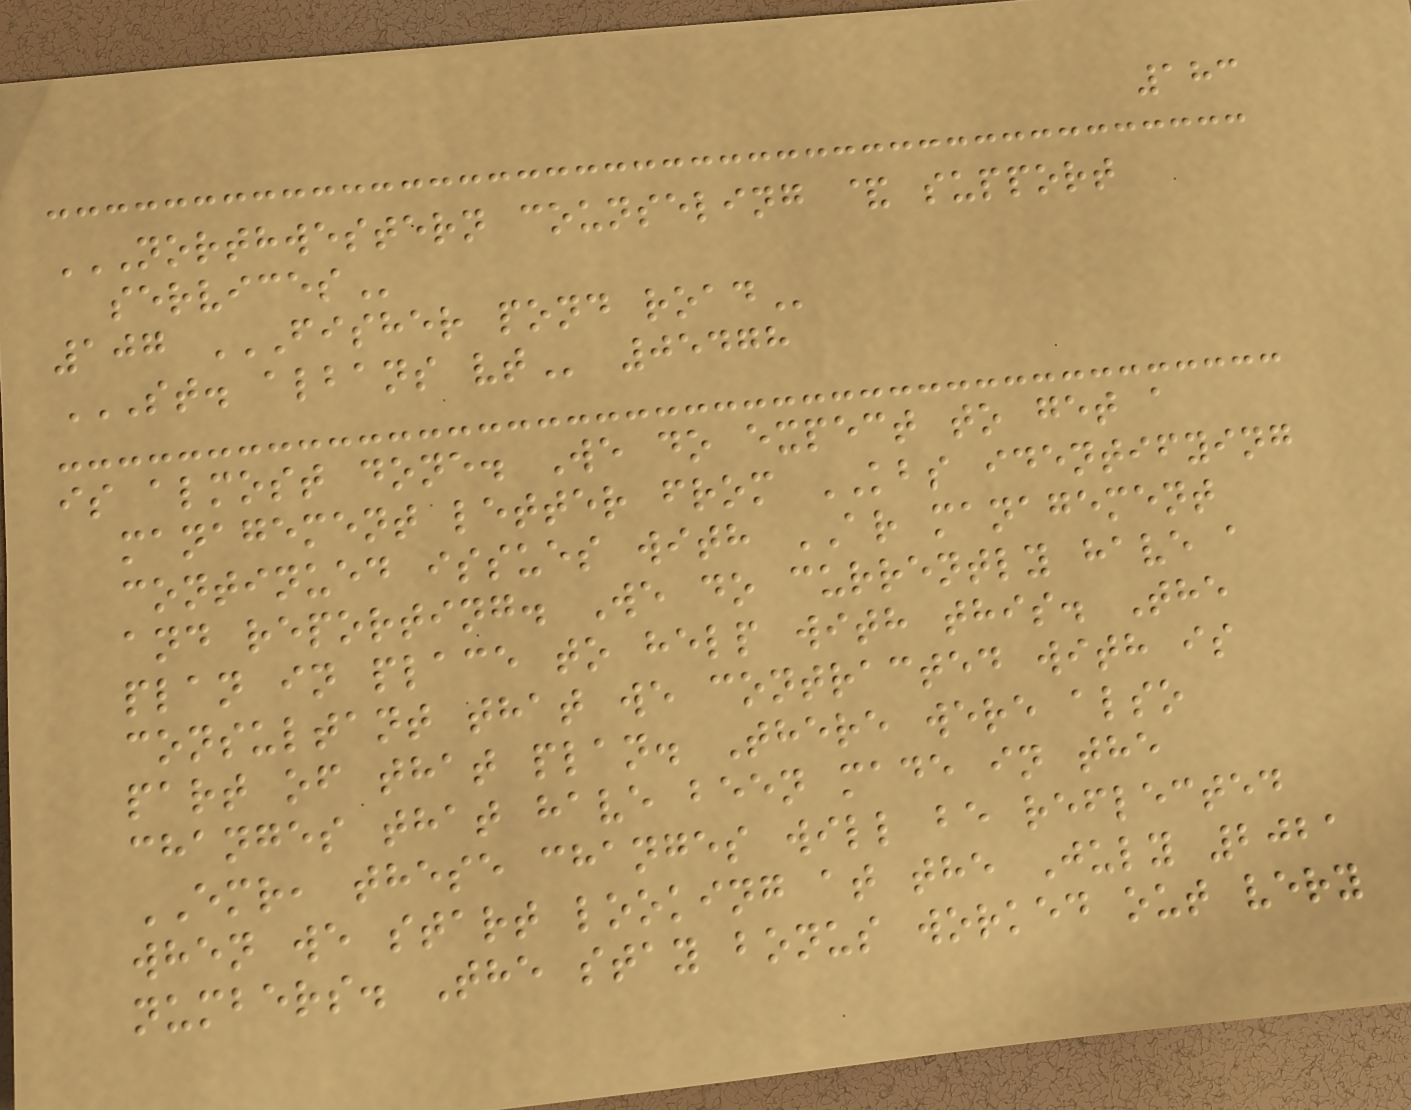183
NORTHWESTERN COUNSELING & SUPPORT
SERVICES
107 FISHER POND ROAD
ST. ALBANS VT 05478
is almost done. We do expect to get a
management letter from KBS identifying
continued issues with AR management
and reporting. We do currently have a
plan in place to help with this. The
consultant that we contracted with is
part of that plan. There were also
changes that have been made in the
EMR, these changes will be reflected
when we start looking at the July 2021
numbers. The stay bonus worked out very
